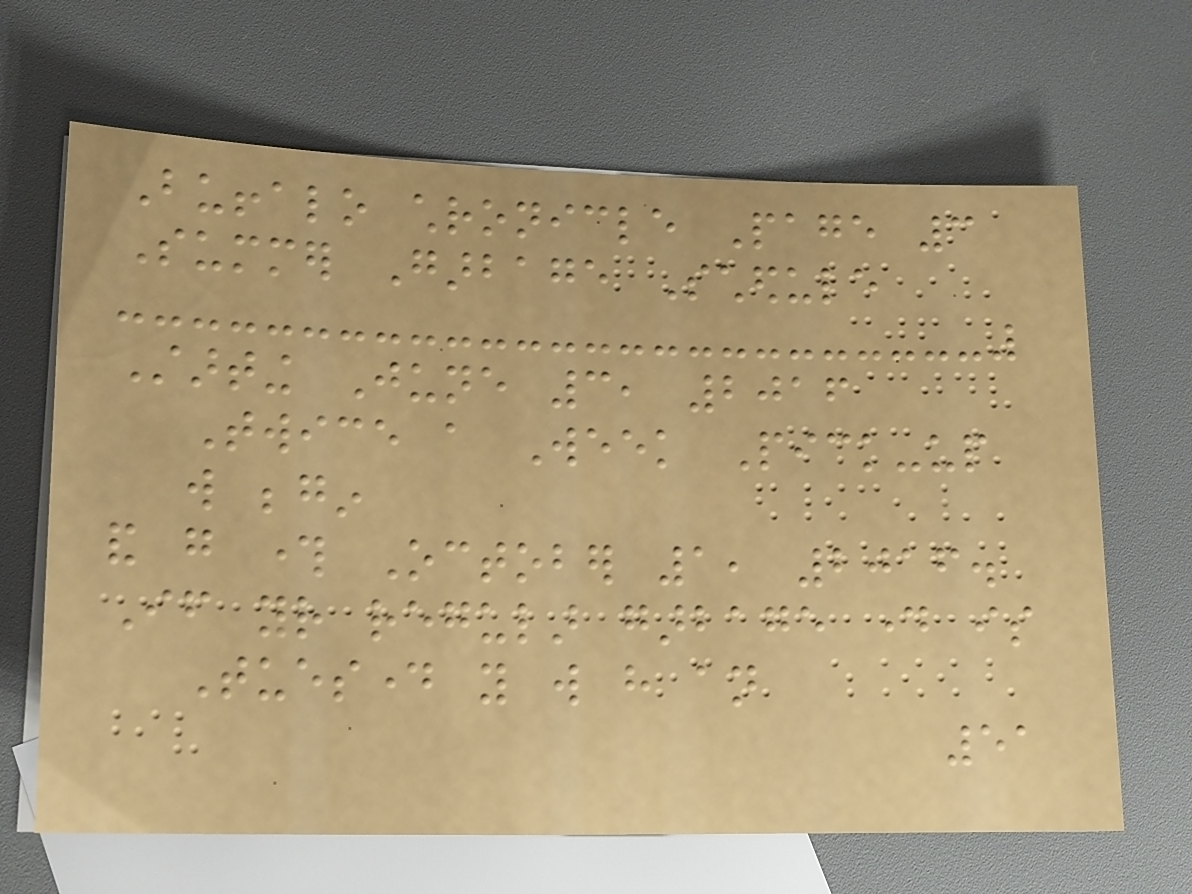Buffalo chronicle Page 3
Summer Garbage Schedule
Starting June 3, 2016
Twice a Week Pick-up
will begin
and go through October 1, 2016.
If your regular garbage day is
Tuesday you will have an
51
